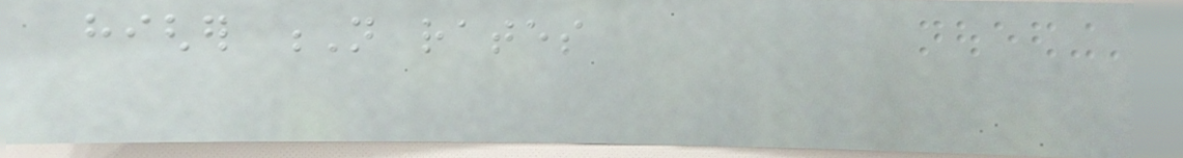higher N rates
